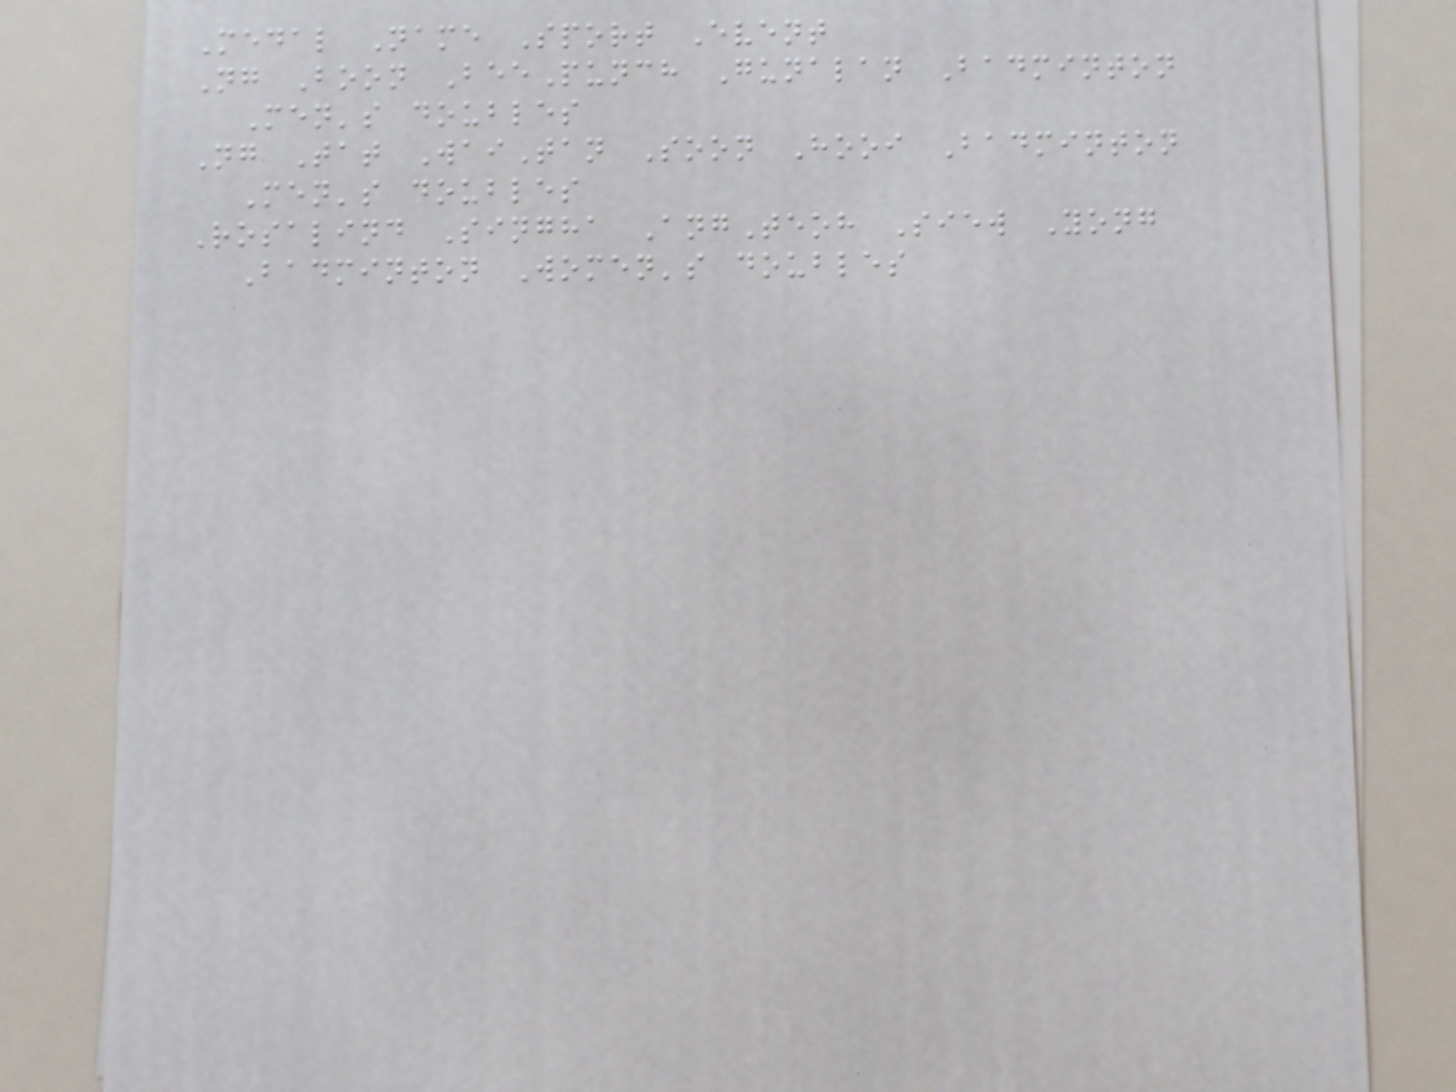Medal Name Sport Event
Ng Boon BeePunch Gunalan Badminton
Men's doubles
Ng Tat WaiTan Soon Hooi Badminton
Men's doubles
Rosalind Singha AngTeoh Siew Yong
Badminton Women's doubles
